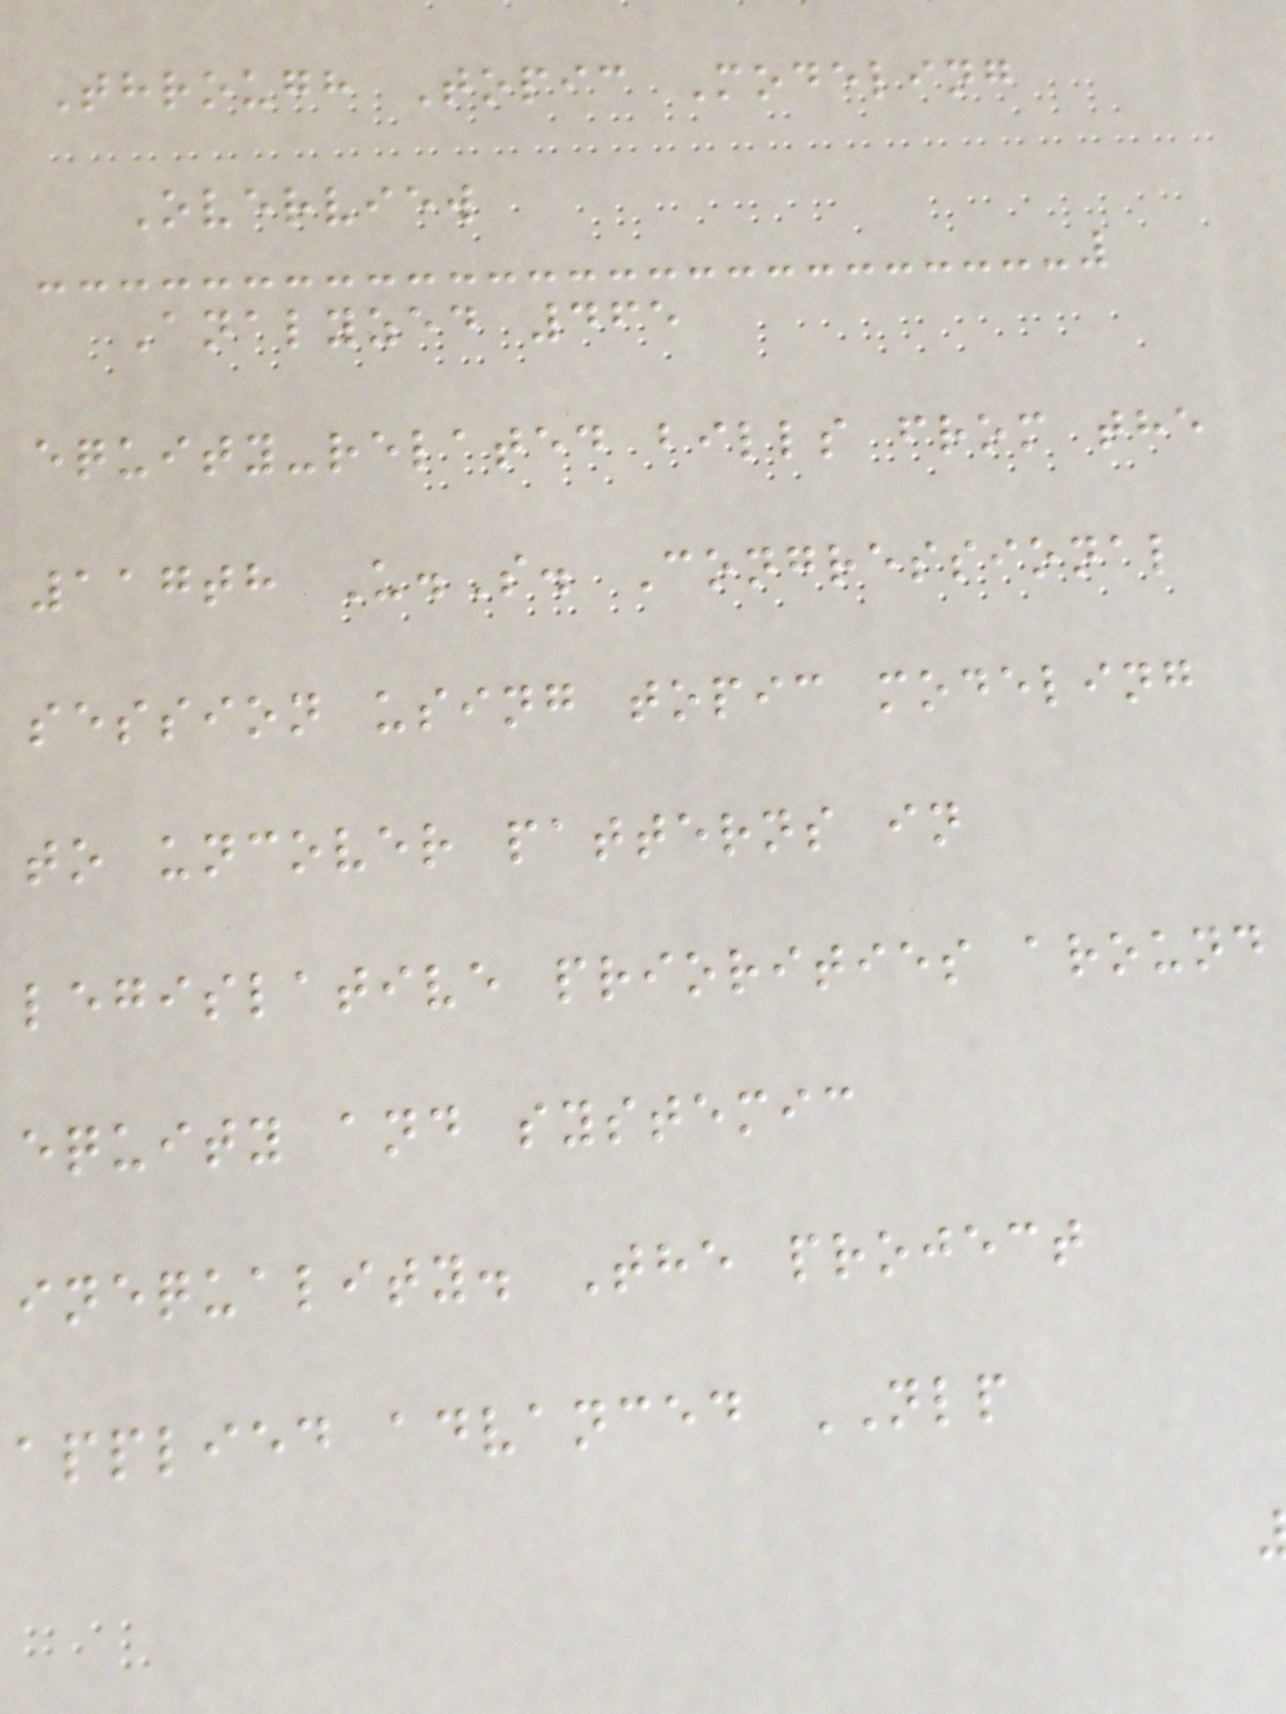Through Topic Modeling
Overview
Analyzed 465
equity-related bills from the
117th U.S. Congressional
session using topic modeling
to uncover patterns in
legislative priorities around
equity and systemic
inequality. The project
applied advanced NLP
